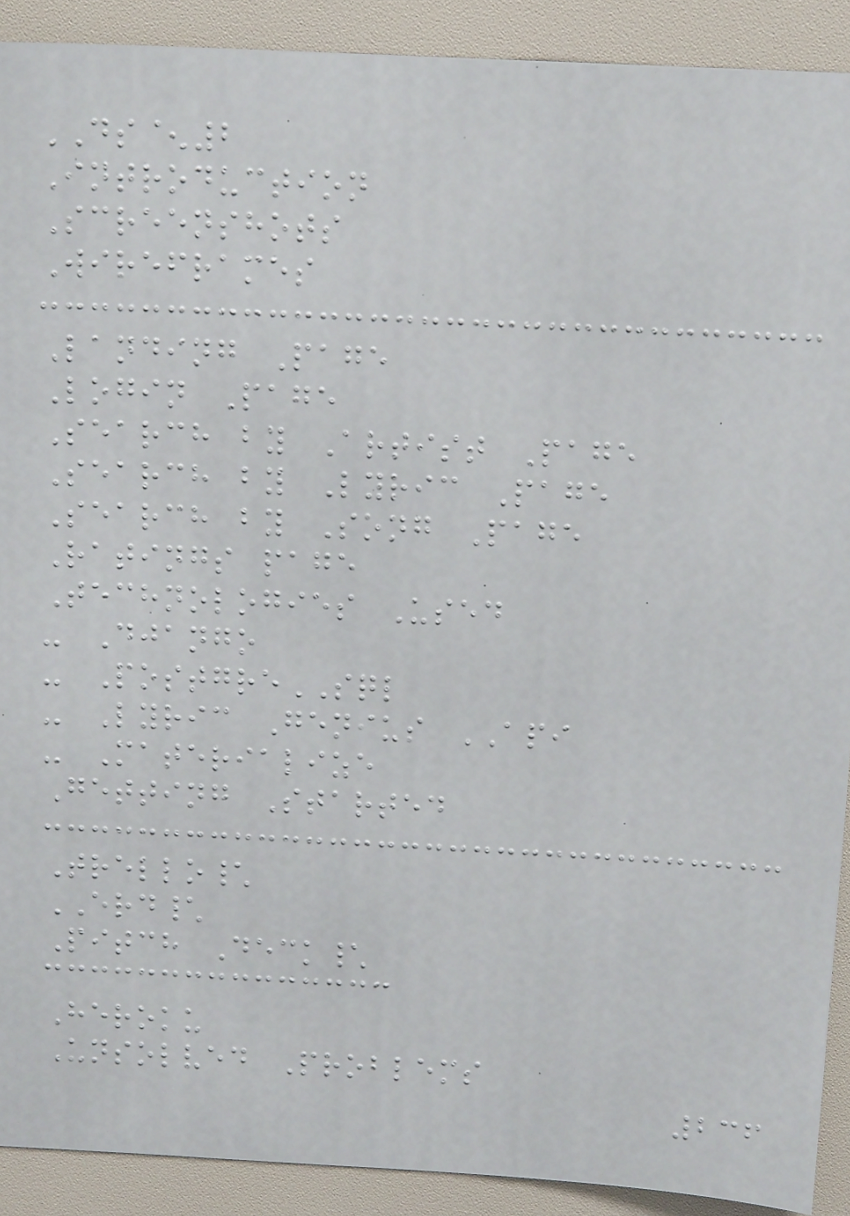DS^2
Introduction
Screenshots
Wireframes
Landing Page
Login Page
Search by Artist Page
Search by Lyric Page
Search by Song Page
Ratings page
Technologies Used
- Django
- PostgreSQL
- Lyric Genius API
- Materialize
Getting Started
Trello\
ERD\
Pitch Deck\
Heroku
Unsolved Problems
236
